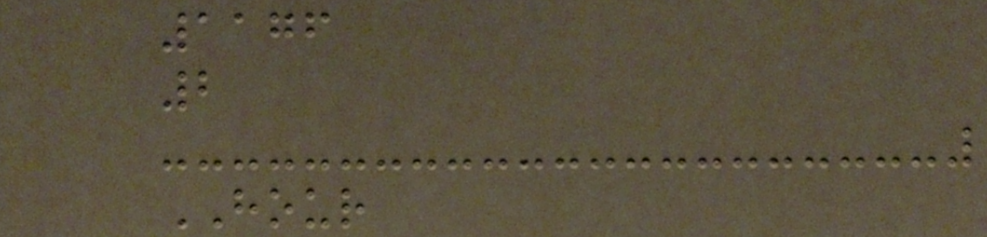1176
2
HOUR
